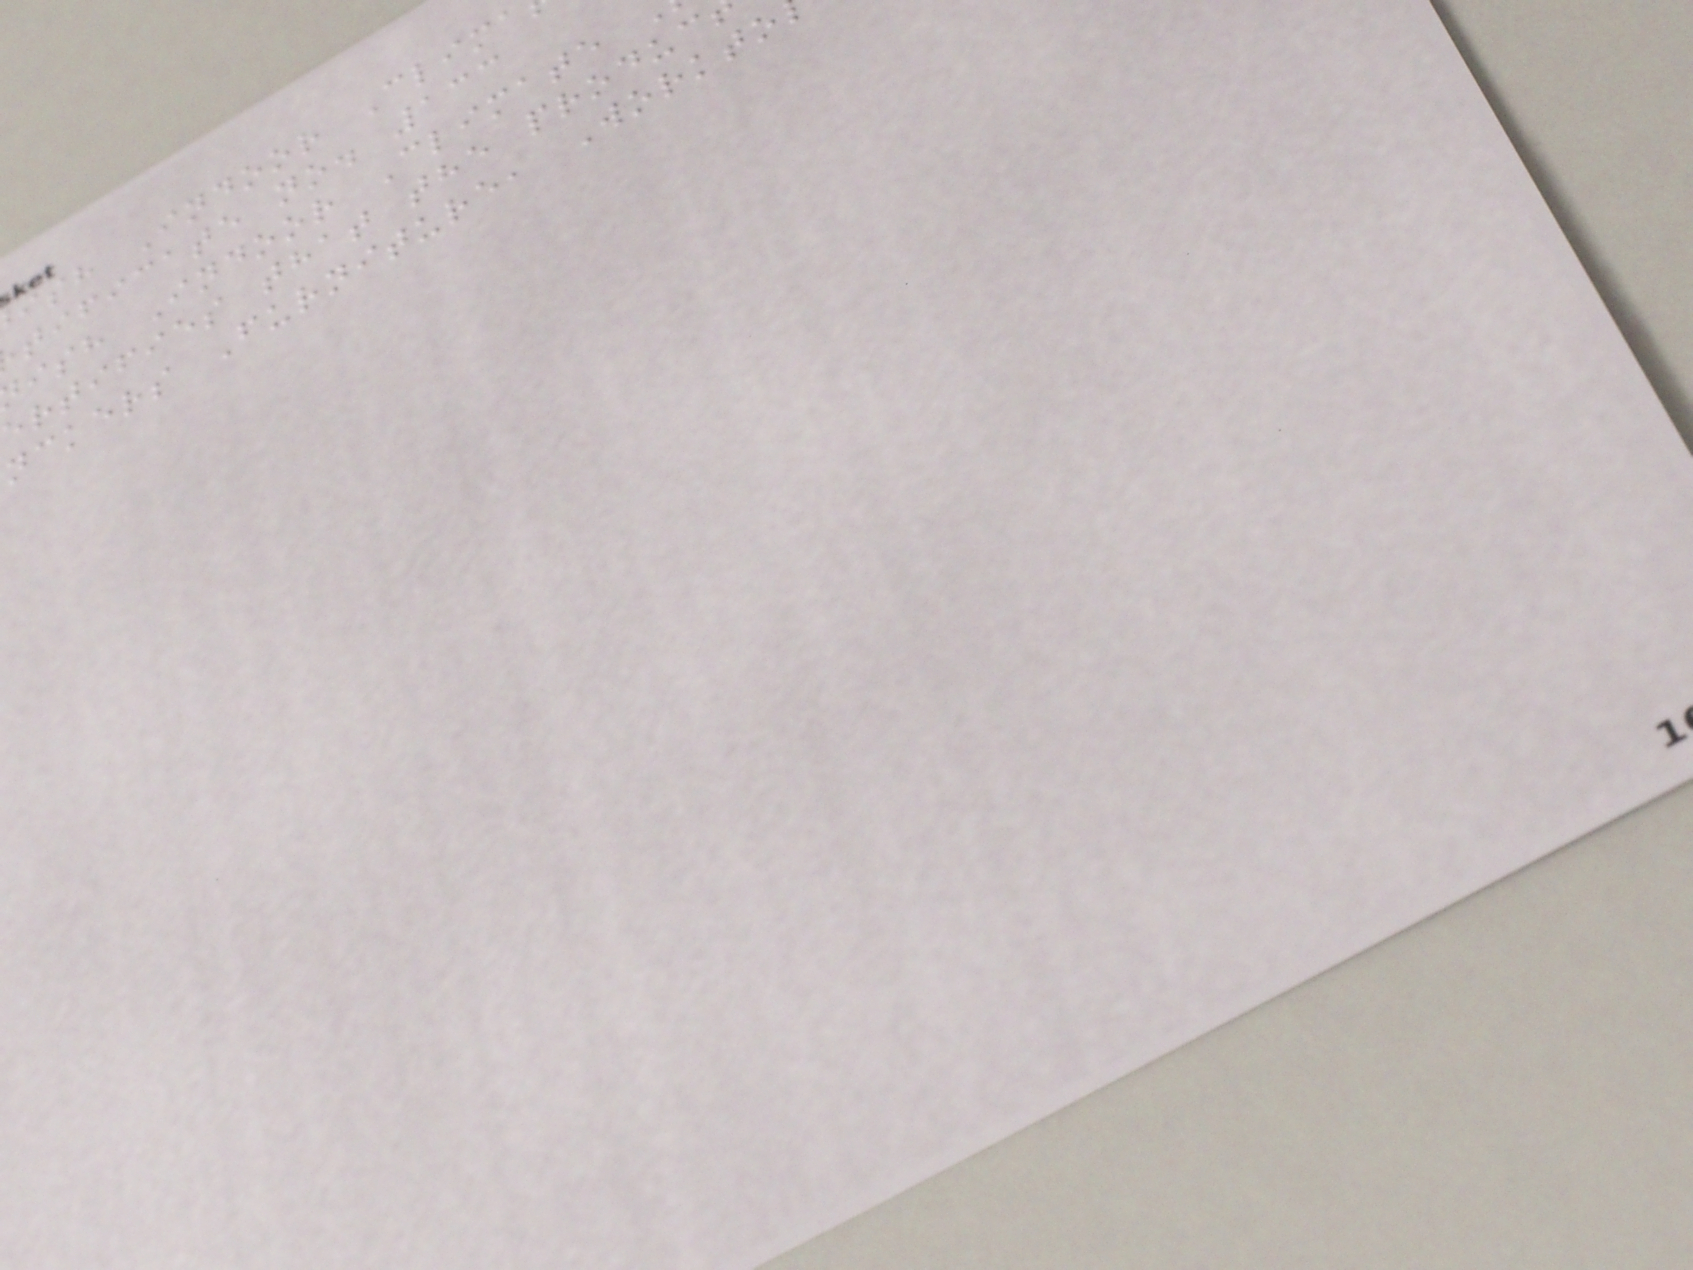ish Indoor Clima
tificate no. 133
ish Indoor Climate
ertifies that the produc
nckers Furniture, Workto
